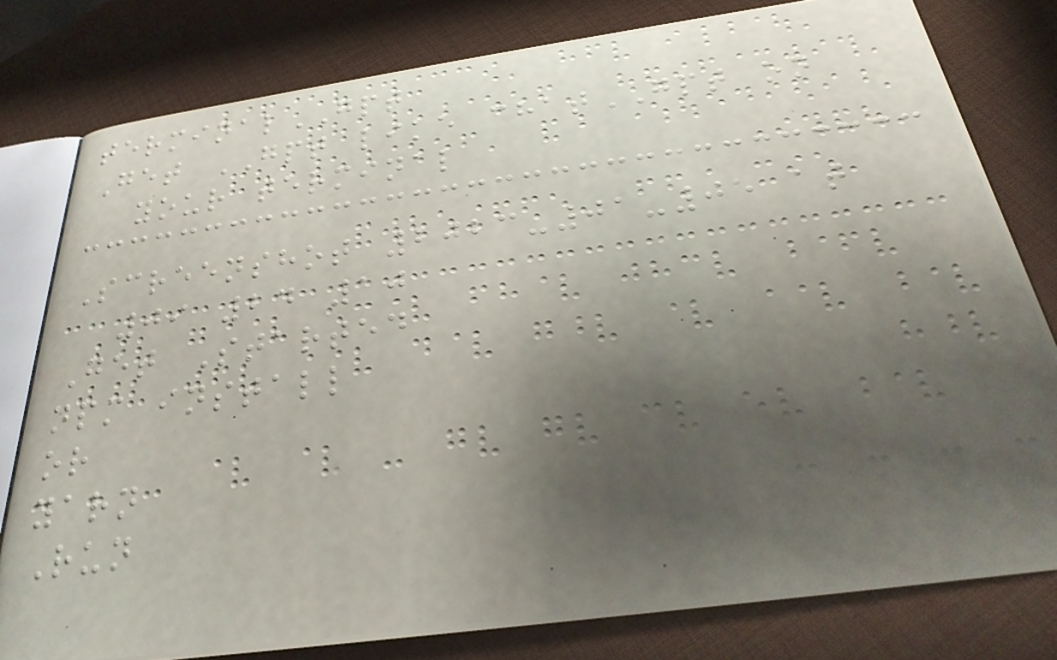terminalGPT
Get GPT like chatGPT on
your terminal
Screenshot 2023-01-05 at
09 24 10
Get Started
npm install
or
yarn
Run
